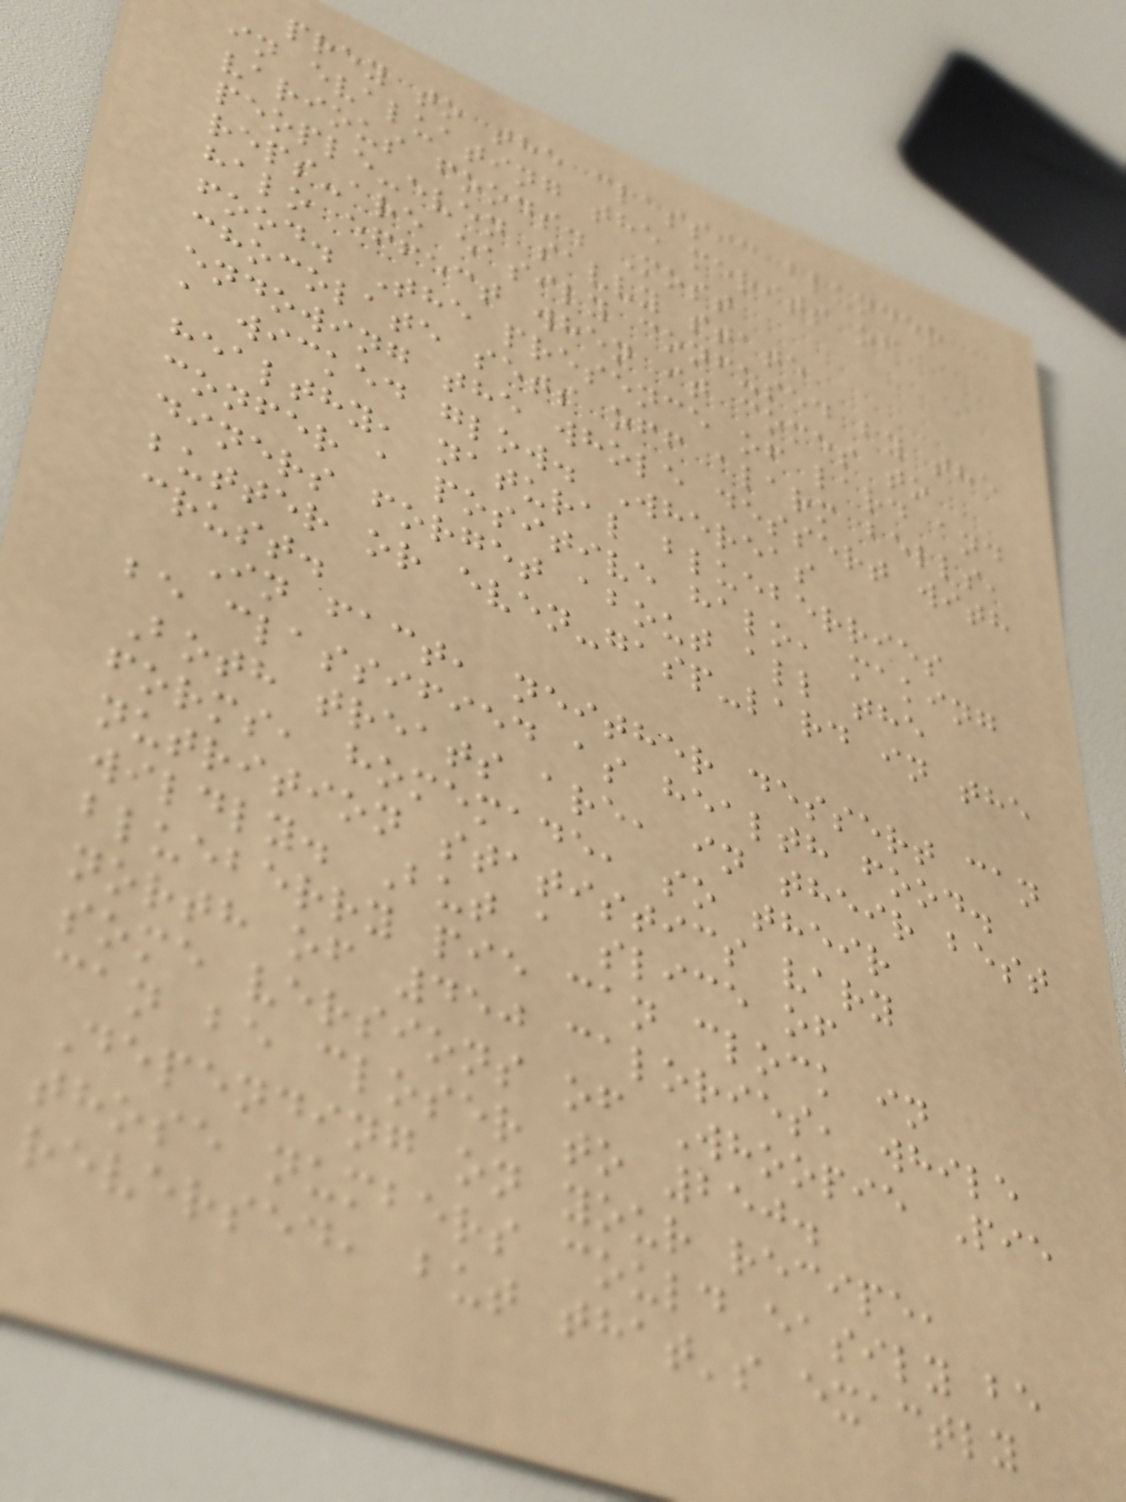prey to the classic blunder
in evaluating the merits of
various foods. Most
people-even savvy state
reps-are easily confused by the
halo effect when it comes to
food. The presence of lard and
chocolate sets off alarm bells,
endowing the whole dessert with
a wicked glow. Whereas
healthy, natural blueberries
confer a positive halo, making
diners forget about all the
butter or even-gasp-lard in the
crust.
In fact, neither dessert can
be classified as health food.
Both treats are, in their best
forms, homemade, so their
nutrition statistics vary
wildly. But a slice of
blueberry pie can clock in
north of 450 calories, while
some versions of Whoopie Pie
can be closer to 250.
Depending on your recipe,
those numbers could easily be
reversed, but that's exactly
